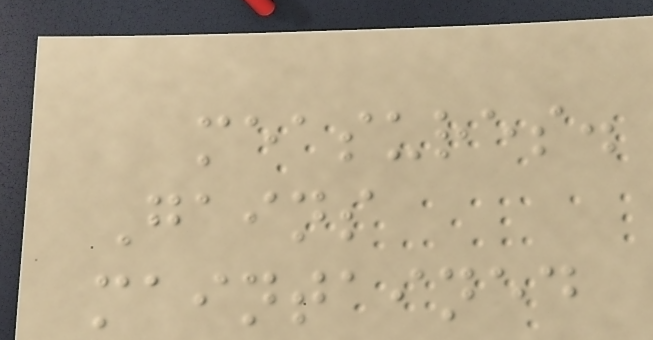measures.
Gains
maintained
